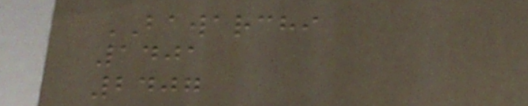BAWARCHI
1401
2407
